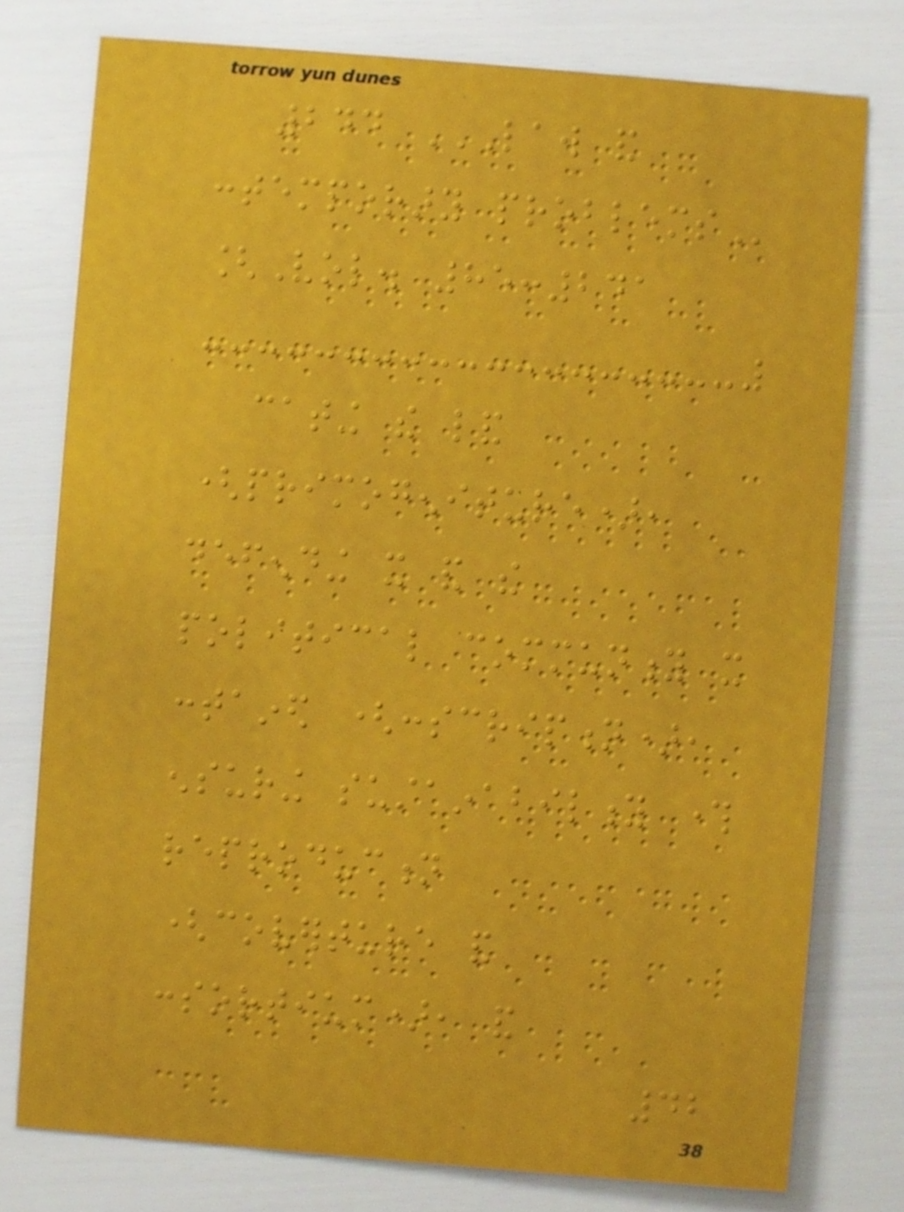244 LAW AND
CONTEMPORARY PROBLEMS
[Vol. 85:241
cating the land
(primogeniture),
defending it and the
political community it
contained (conscription),
ensuring sustainability through
reproduction
(coverture and
consortium), and
42
